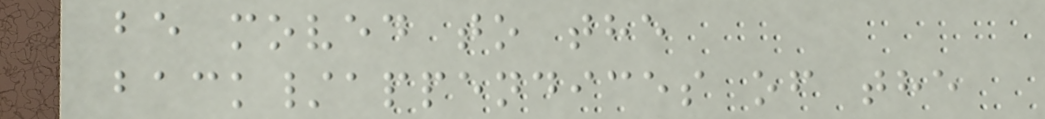be moved to the
back/appendices of the
